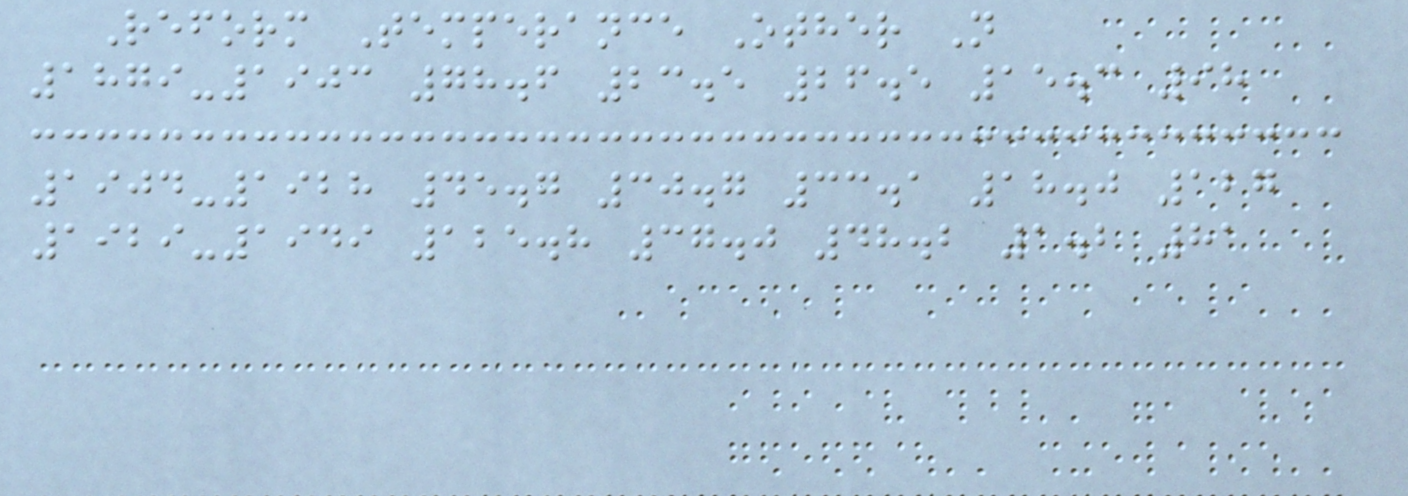Reform Temperance Other N
1879-1903 78.6 23.5 26.5 15.3 98
1904-1928 45.7 30.7 33.1 18.0 127
1929-1949 125.8 37.0 48.2 1.2 81
